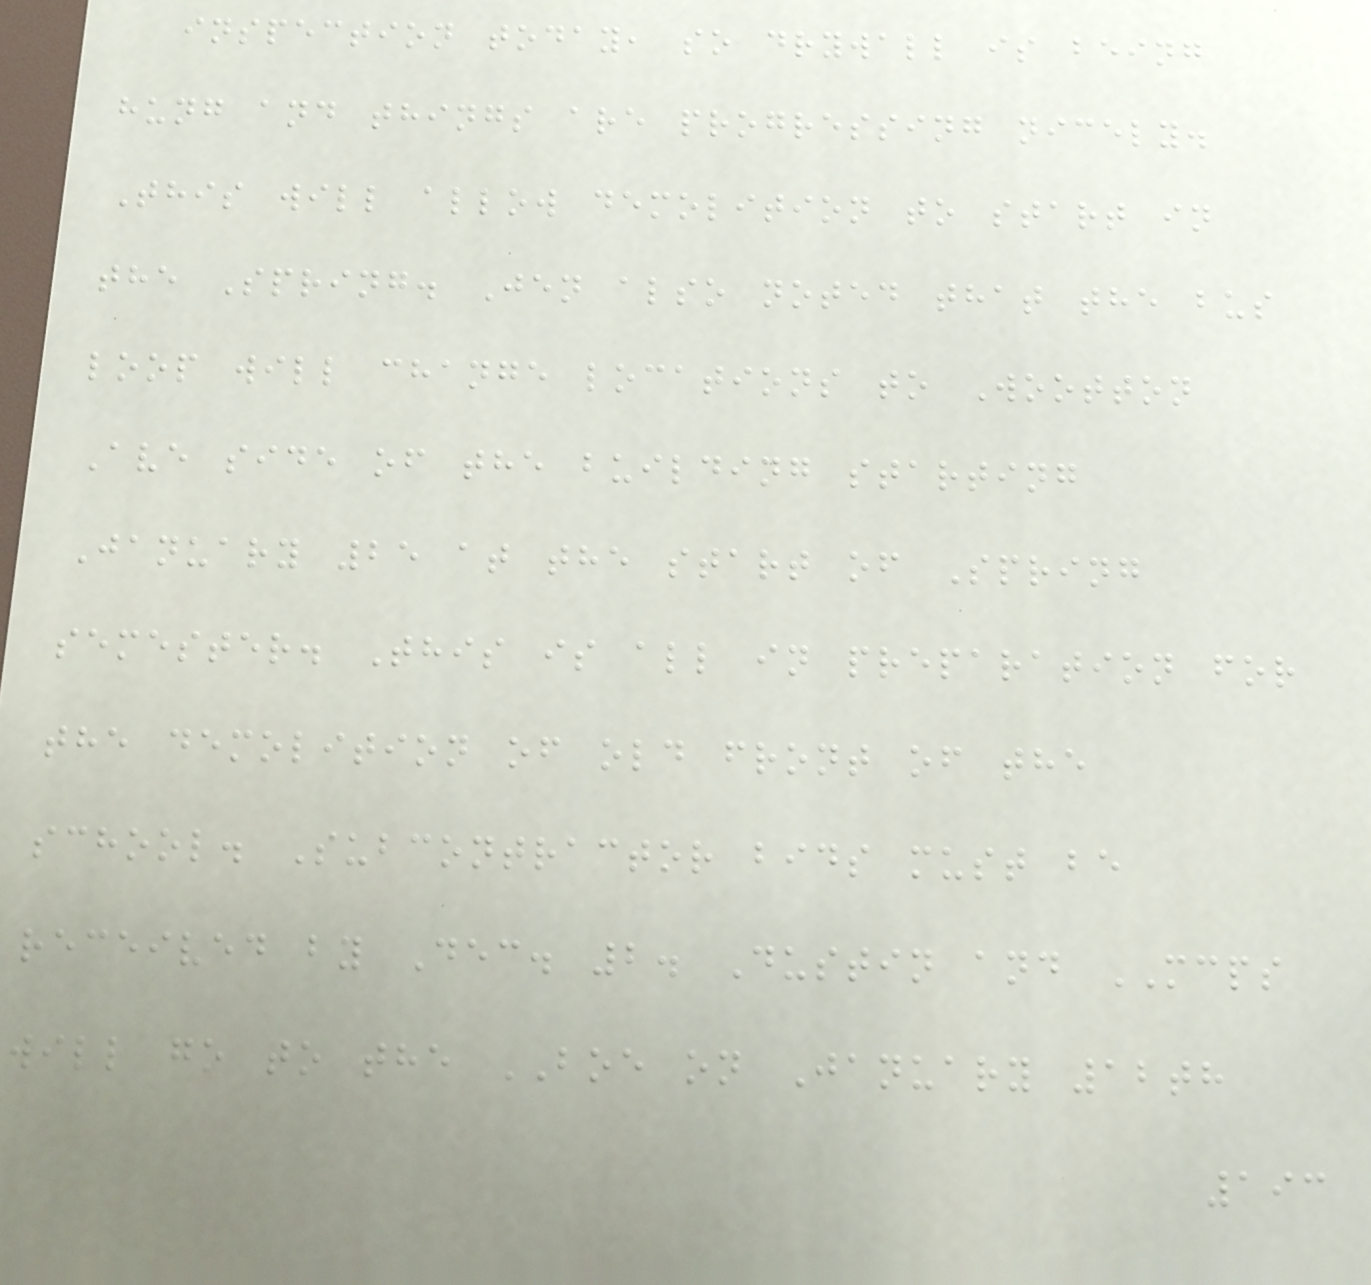inspection today, so drywall is being
hung and things are progressing nicely.
This will allow demolition to start in
the Spring. Jen also noted that the bus
loop will change locations to Wootton
Ave side of the building starting
January 25 at the start of Spring
semester. This is all in preparation for
the demolition of old front of the
school. Subcontractor bids must be
received by Dec. 2. Dustin and MCPS
will go to the BOE on January 12th
193
